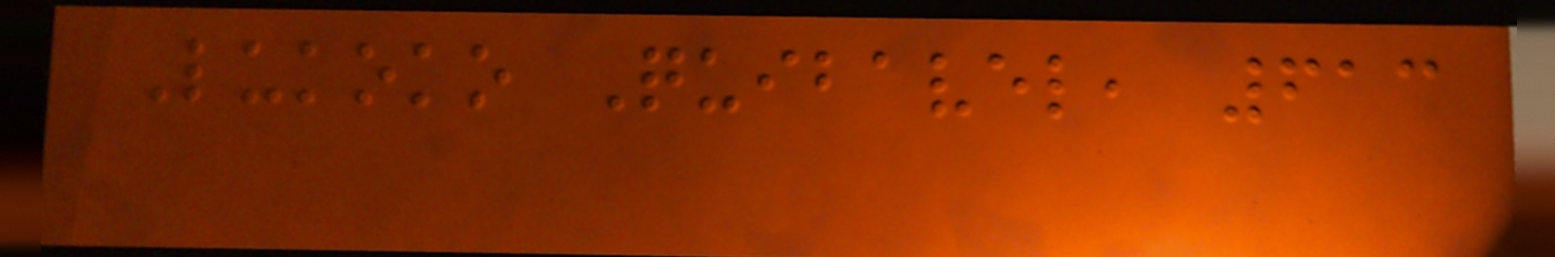Lukoko Quibavel, 613
